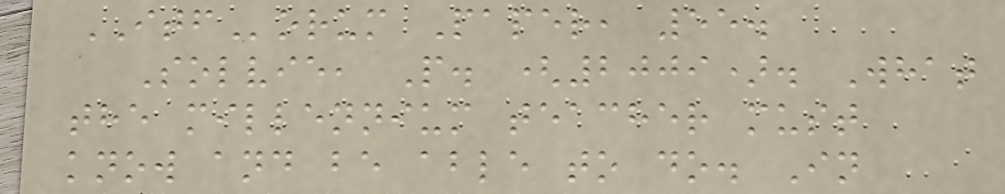ITForum Paper, 55.
Solvie, P. (2009). What
the millennium teacher must
know and be able to do. In
